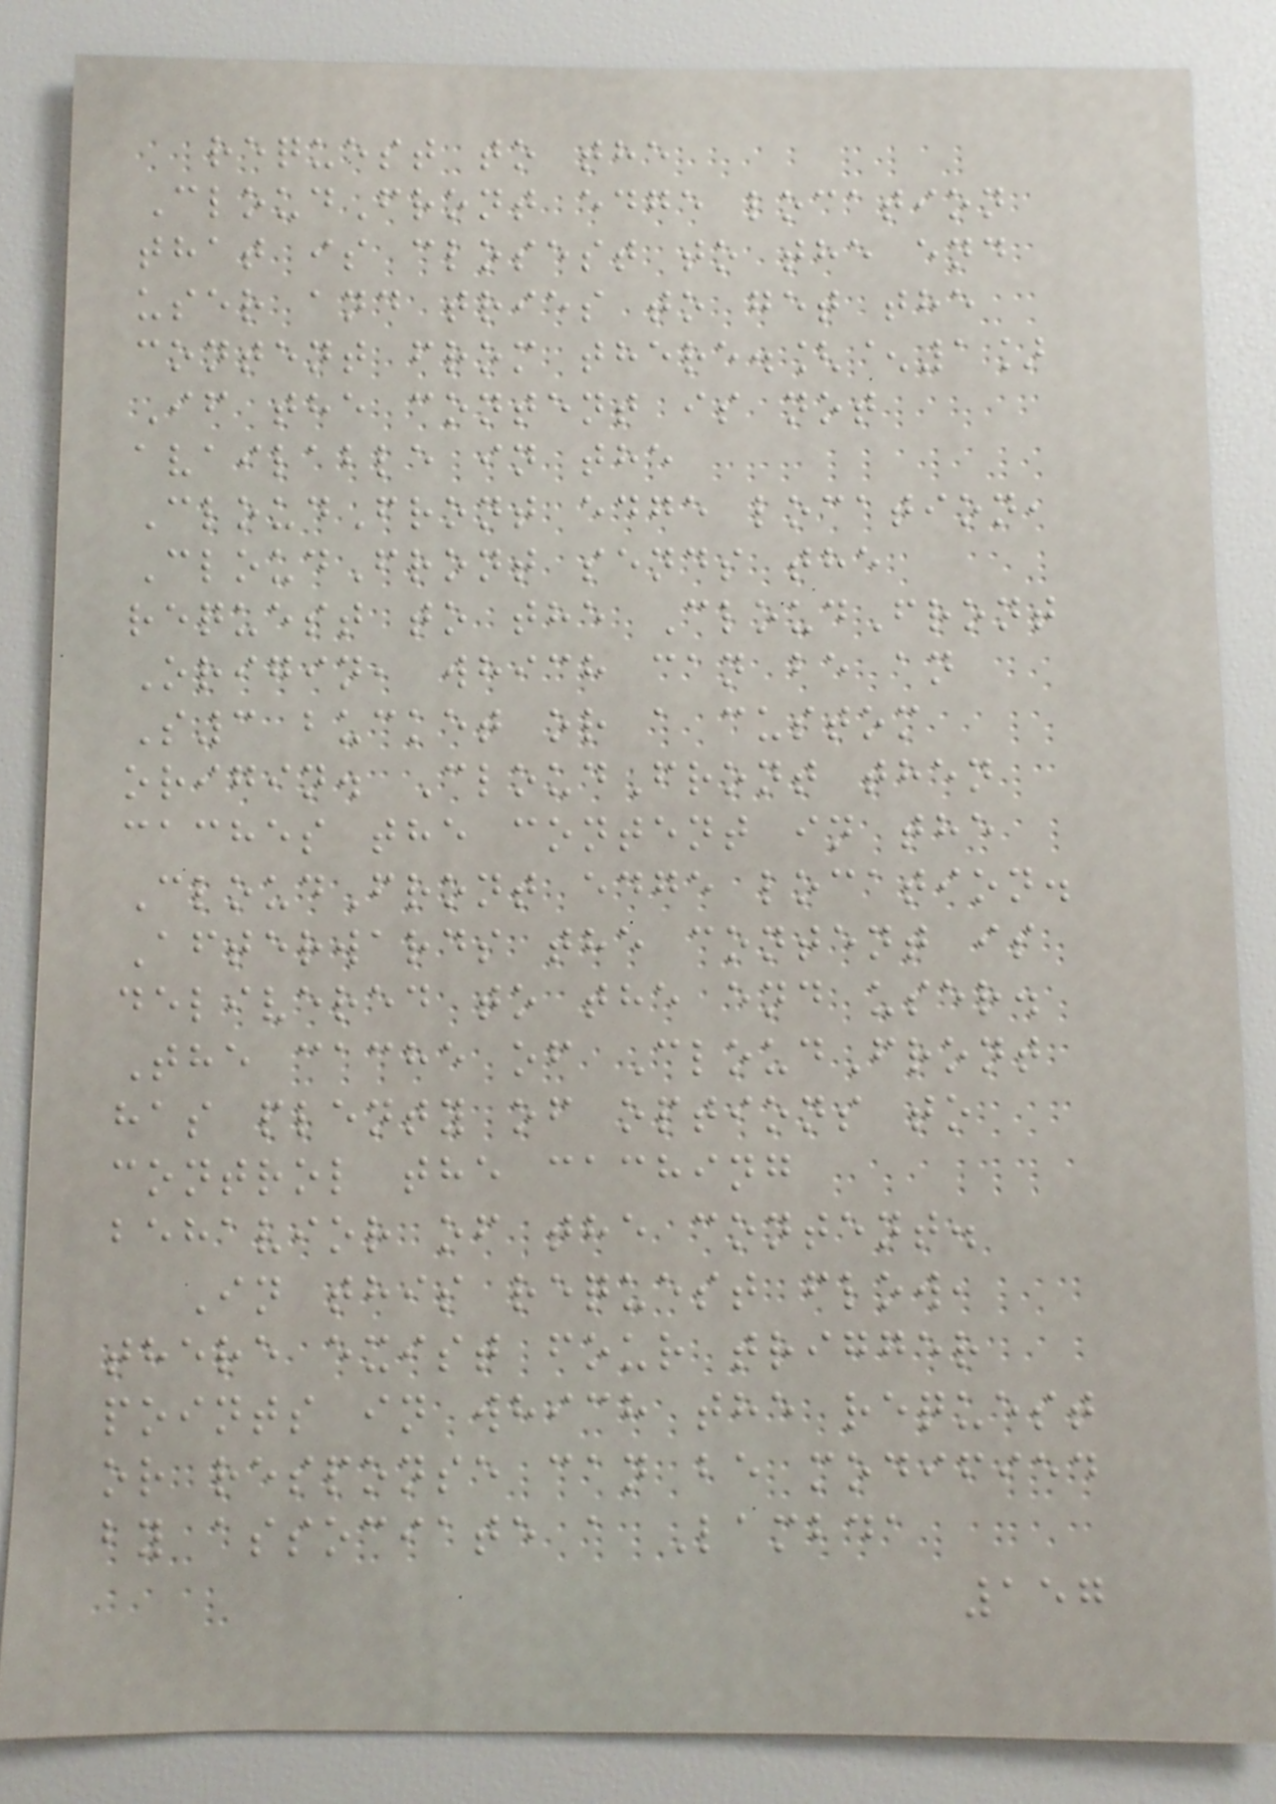request to the
CloudFront edge location
that is closest to the end
user and tries to get the
content from there.[^1]
If the content is not
available in the
CloudFront edge location,
CloudFront sends the
request to the CloudFront
Origin, which can be an
S3 bucket or a custom
origin. CloudFront then
caches the content in the
CloudFront edge location.
Afterwards the content is
delivered to the end user.
The cache of CloudFront
has plenty of options to
control the caching
behavior of the content.
In this request flow,
there exist four trigger
points in which the request
or response can be modified
by associate a Lambda
157
